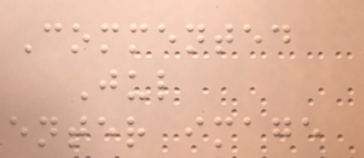Commented
Jul
enter image
